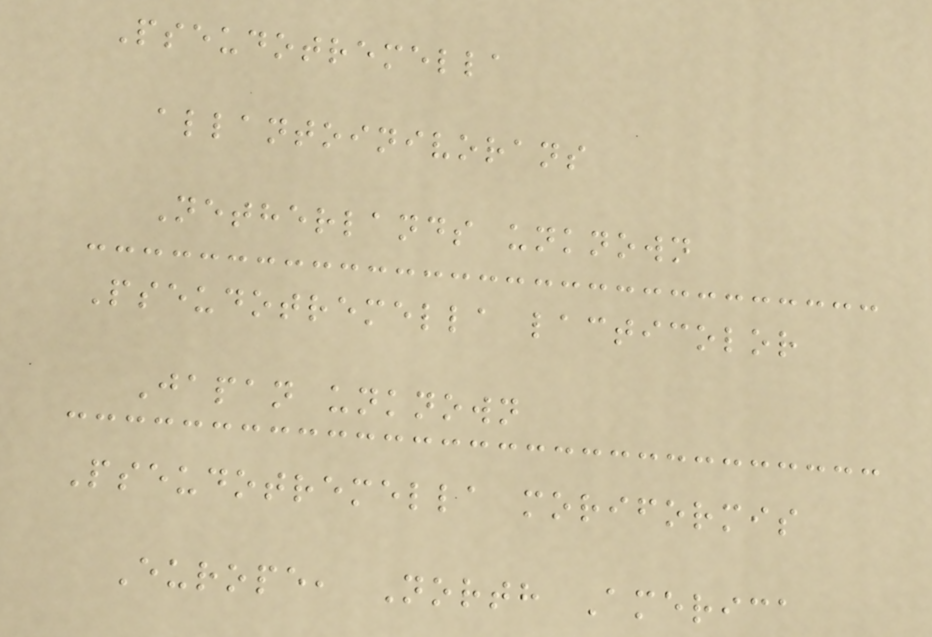Pseudotremella
allantoinivorans
Netherlands unknown
Pseudotremella lacticolor
Japan unknown
Pseudotremella moriformis
Europe, North America
